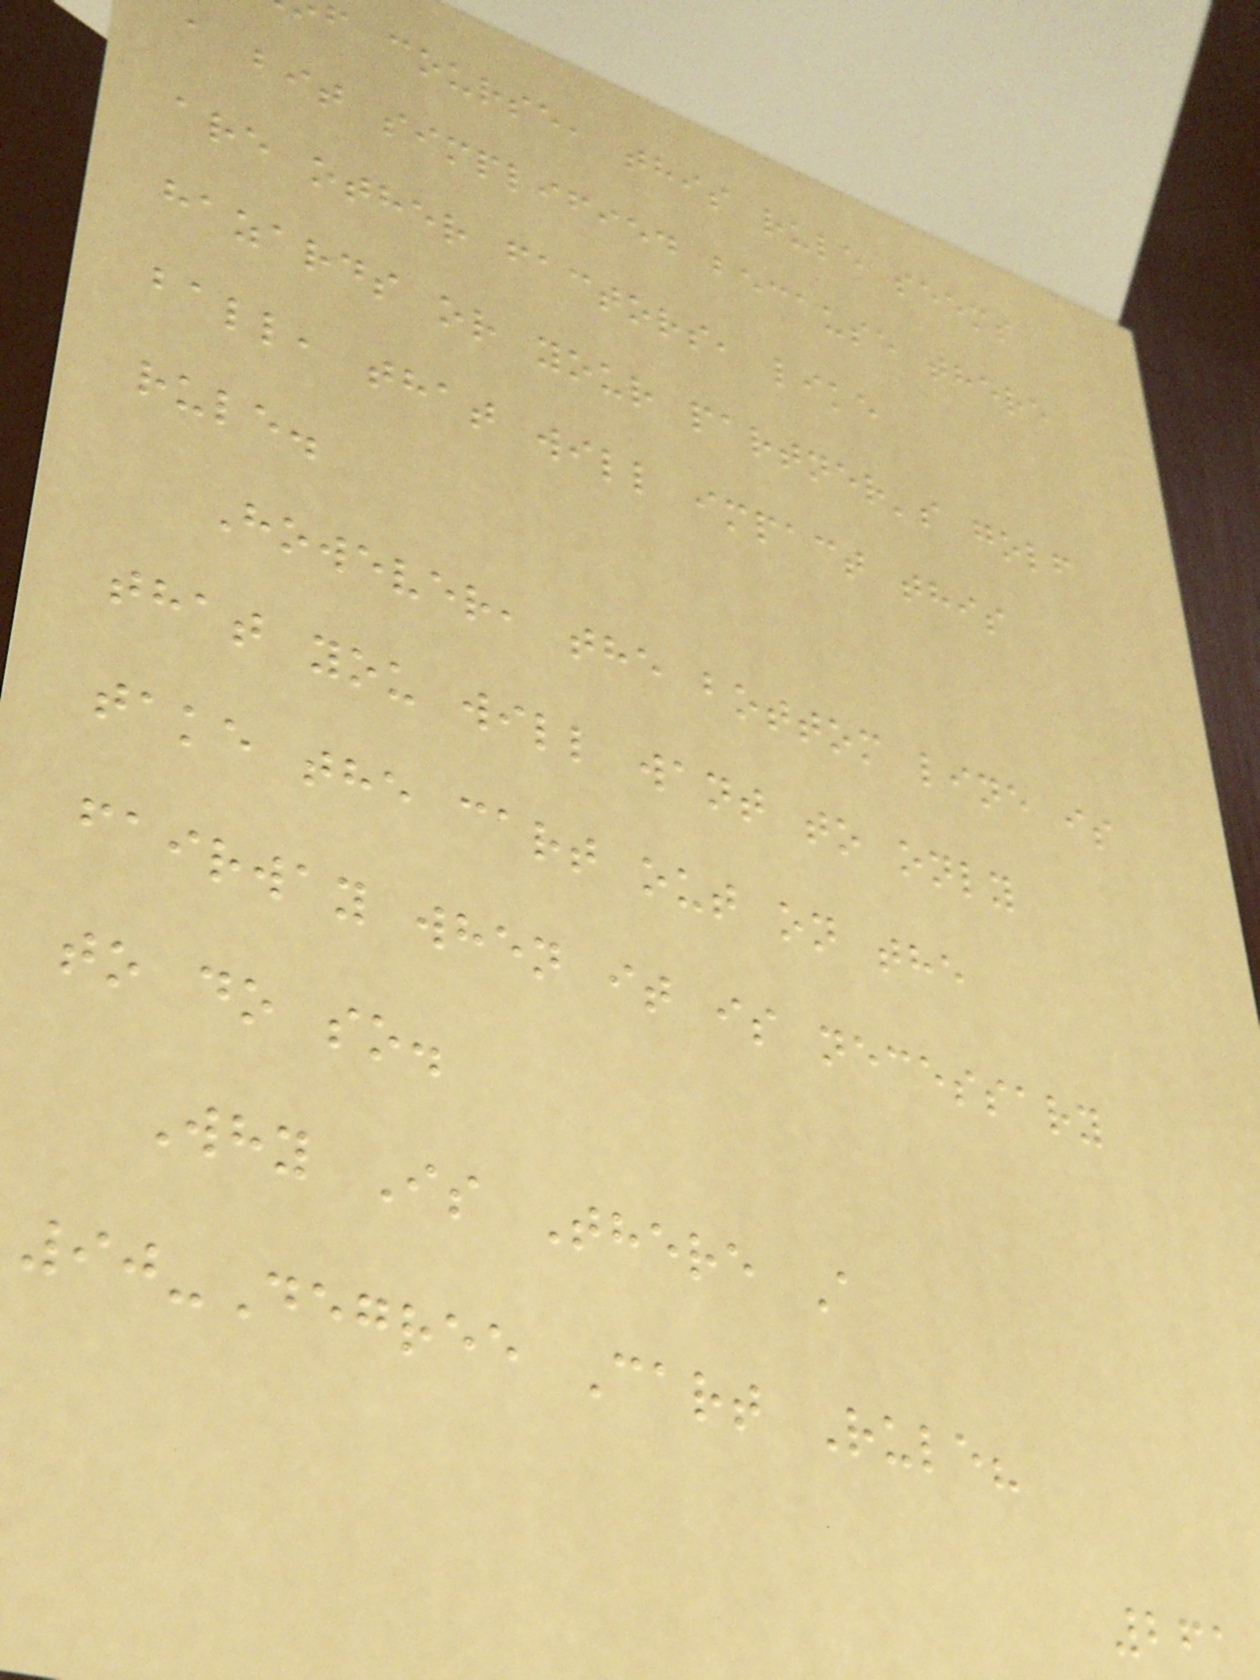f course, this rule seems
a bit simplified because there
are other factors, like
hazards or your partner's golf
ball, that will impact this
rule.
However, the bottom line is
that you will want to only
take the cart out on the
fairway when it is necessary
to do so.
Why Is There A
90-Degree Cart Rule?
261
